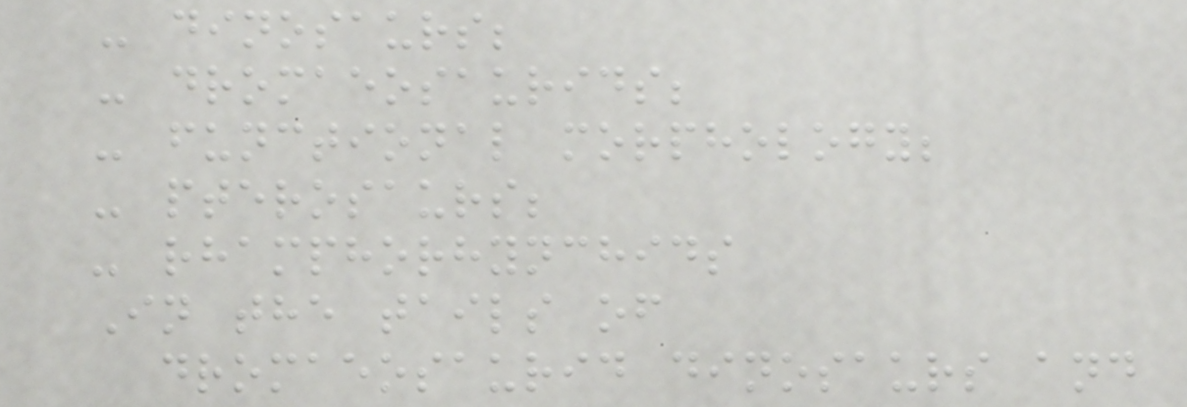- dinosaurs;
- dromaeosaurids;
- functional morphology;
- pterosaurs;
- rhamphorhynchids
In the tails of
dromaeosaurid dinosaurs and
